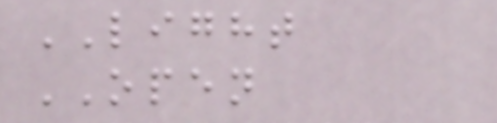LIGHT
OPEN
